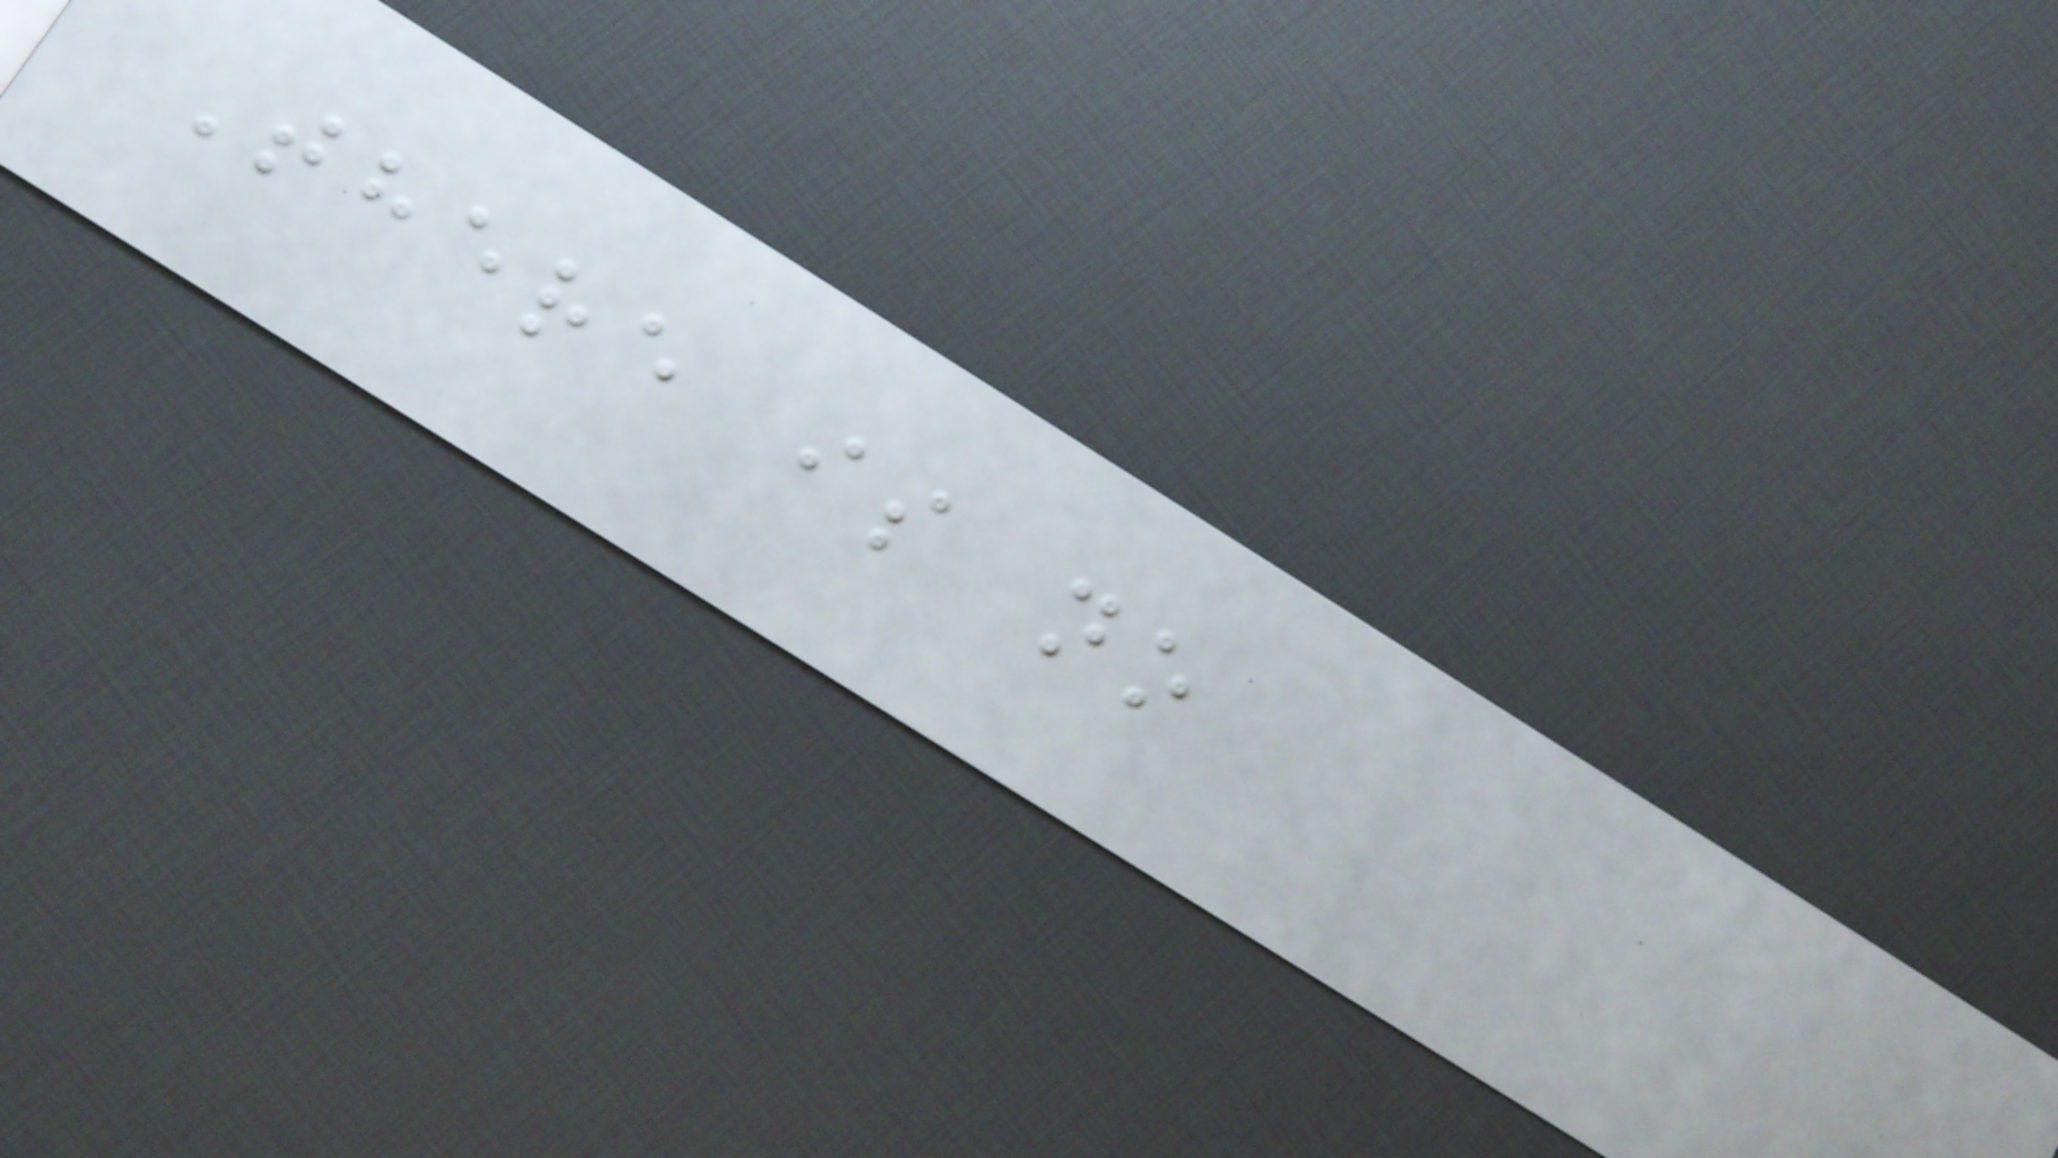There is no
